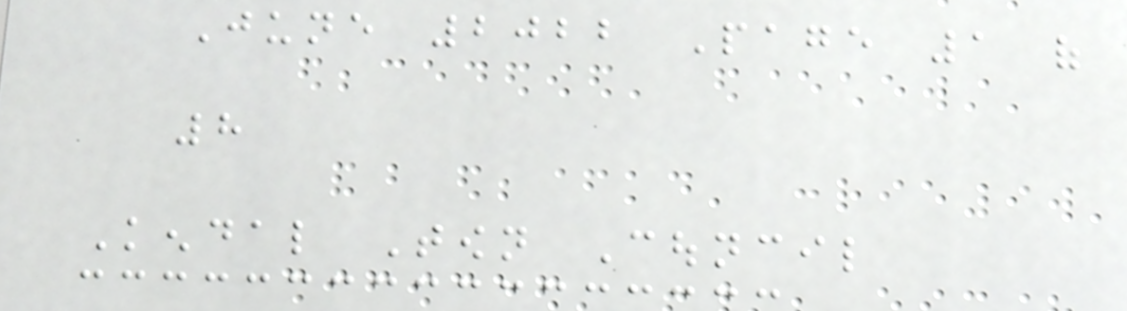June 2022 Page 1 of
8
Kendal Town Council
